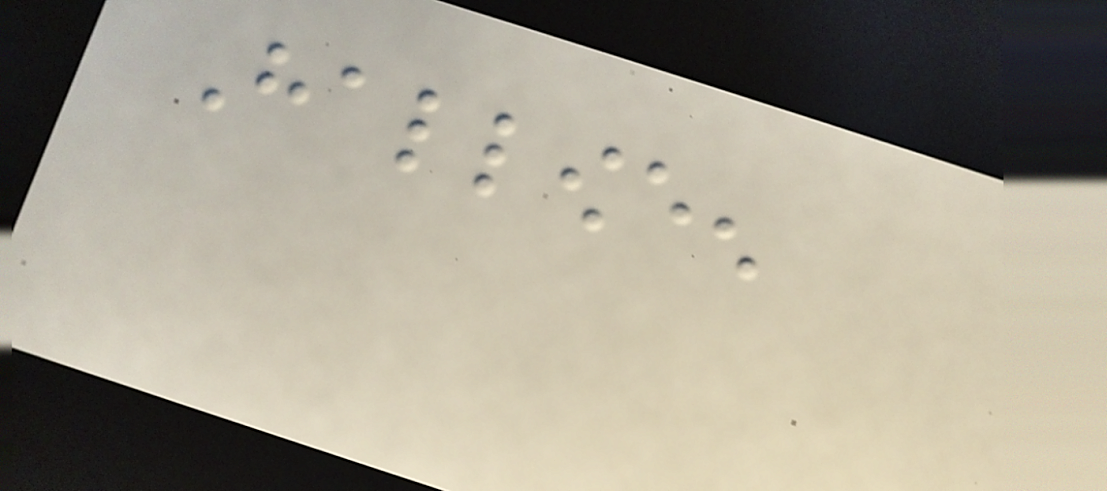Halloween
